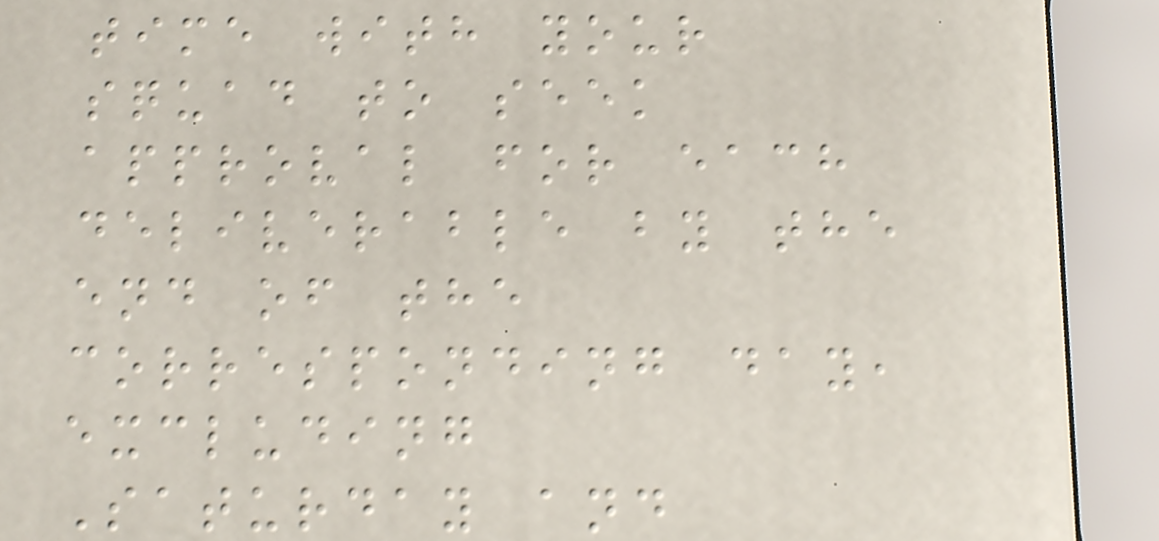time with your
squad to seek
approval for each
deliverable by the
end of the
corresponding day,
excluding
Saturday and
